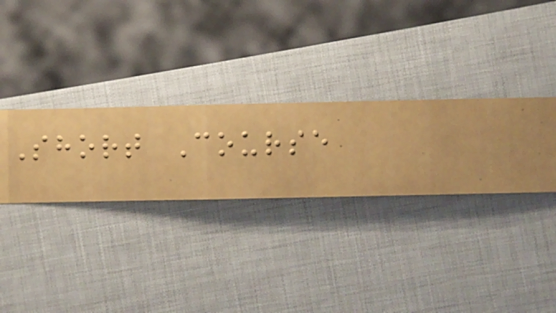Short Course
